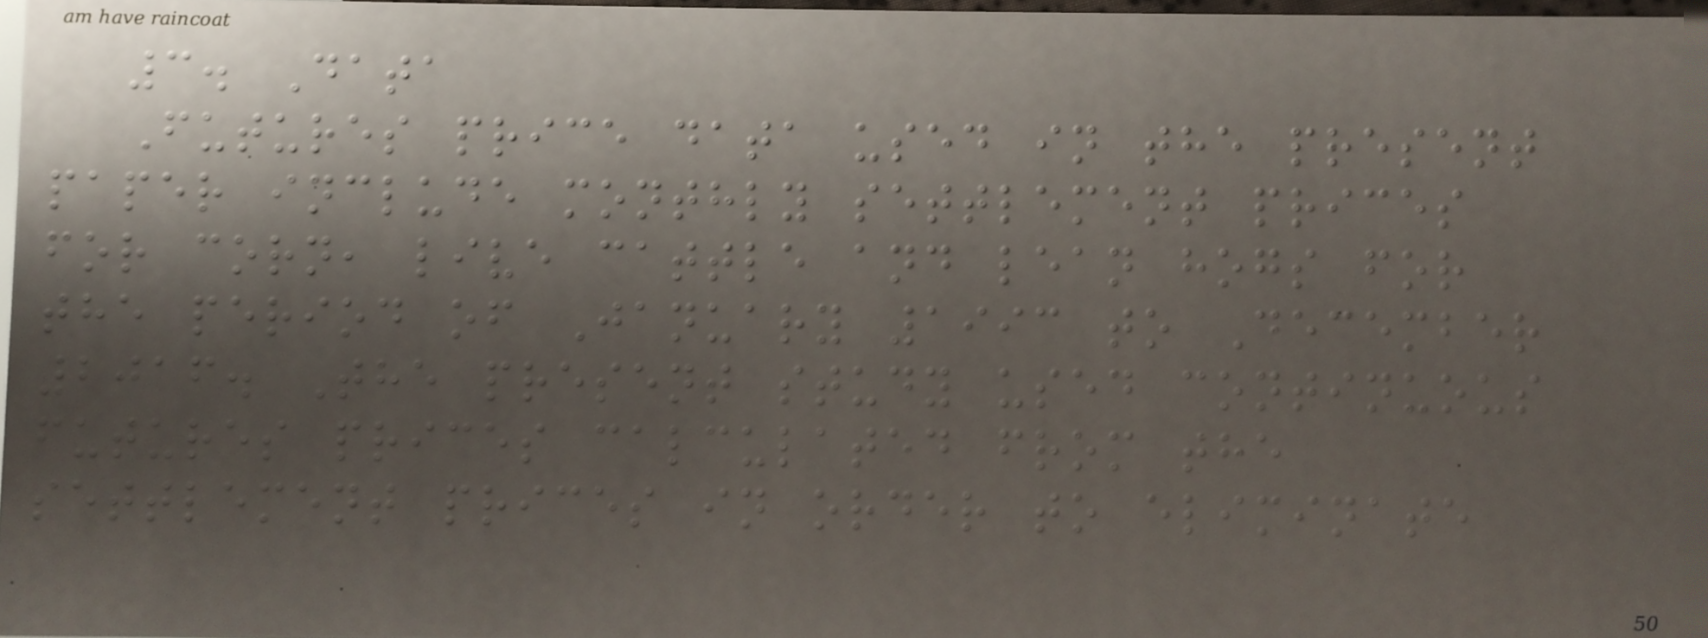3. Data
Futures price data used in the present
paper include monthly settlement prices
for corn, live cattle and lean hogs for
the period of January 1993 to December
2016. The present study used continuous
futures prices calculated from the
settlement prices in order to eliminate
